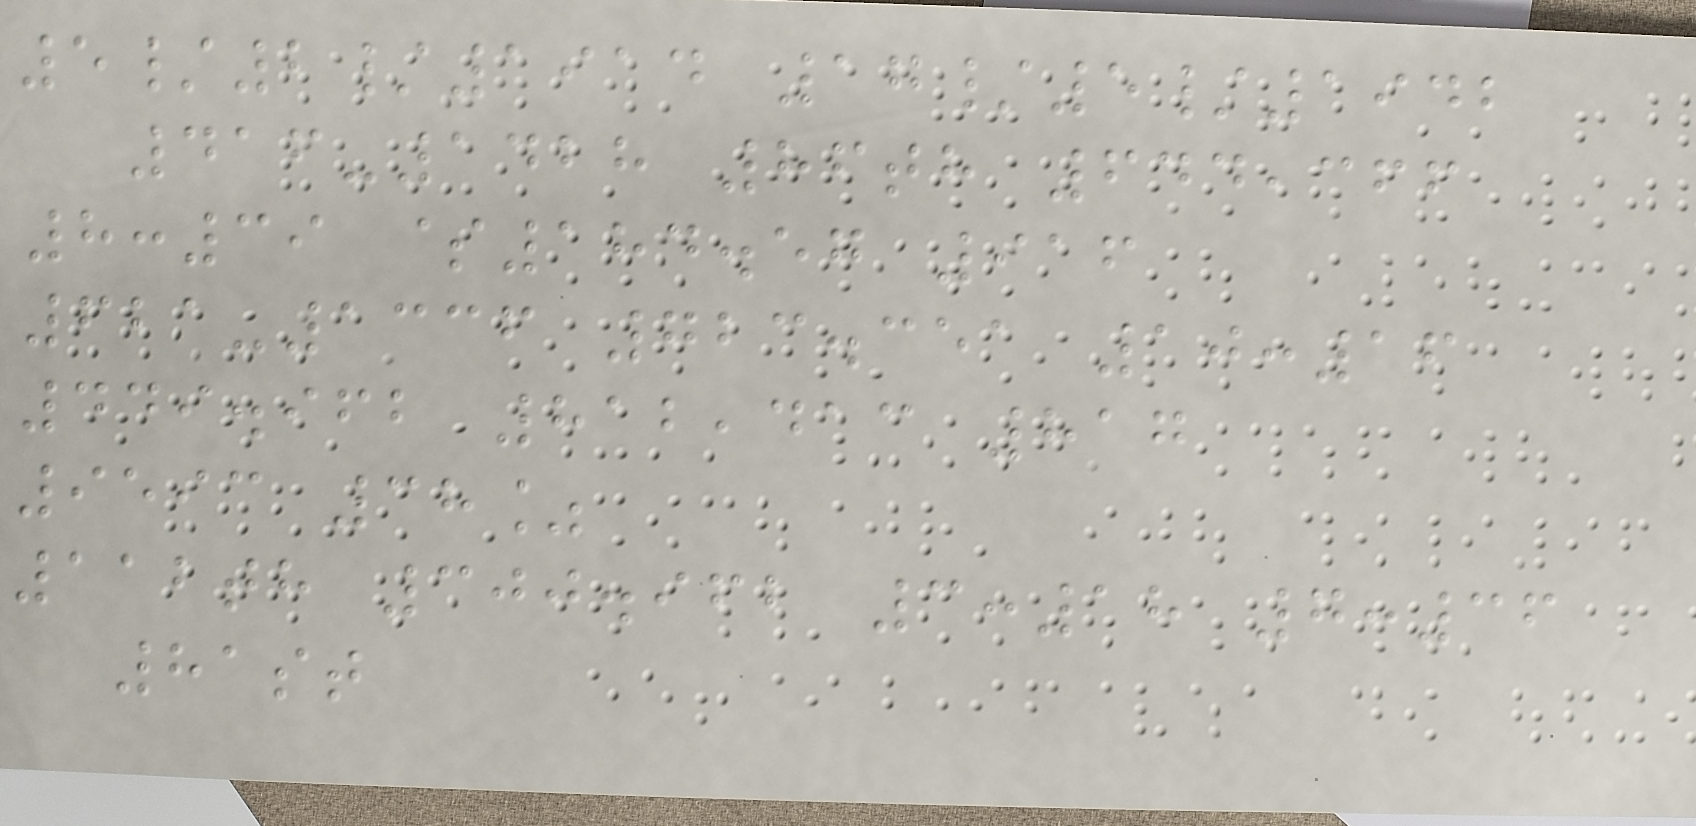5/2/1914 17/5/1942
416-1428 86th 644,366
8:39 $184.57 916
621-1336 723.351 10:16
449.962 812,413 817
9593 38%
112th 300.962 3:18 7:36
81st
